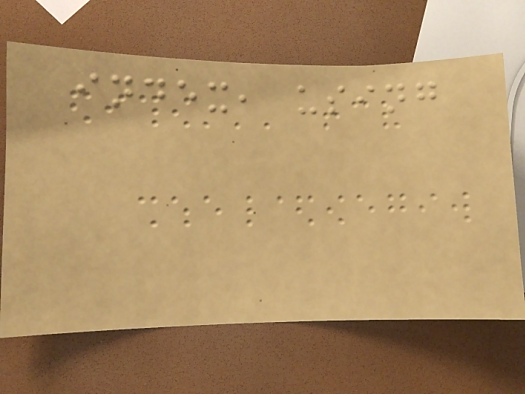index, using
